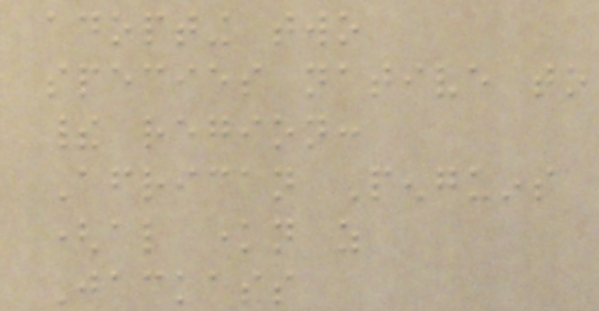adopting two
species native to
their region:
African Penguins
(also known as
Jackass
